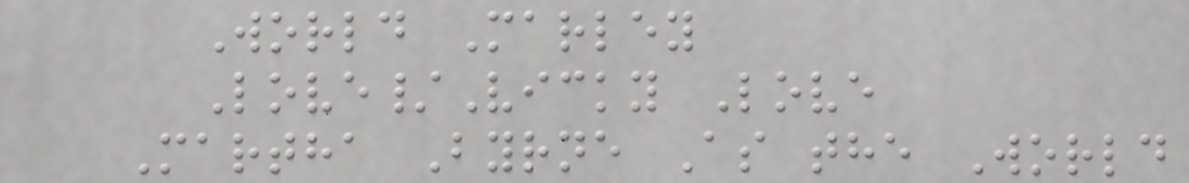World Marley
Love/Vicky Love
Martha Byrne As the World
